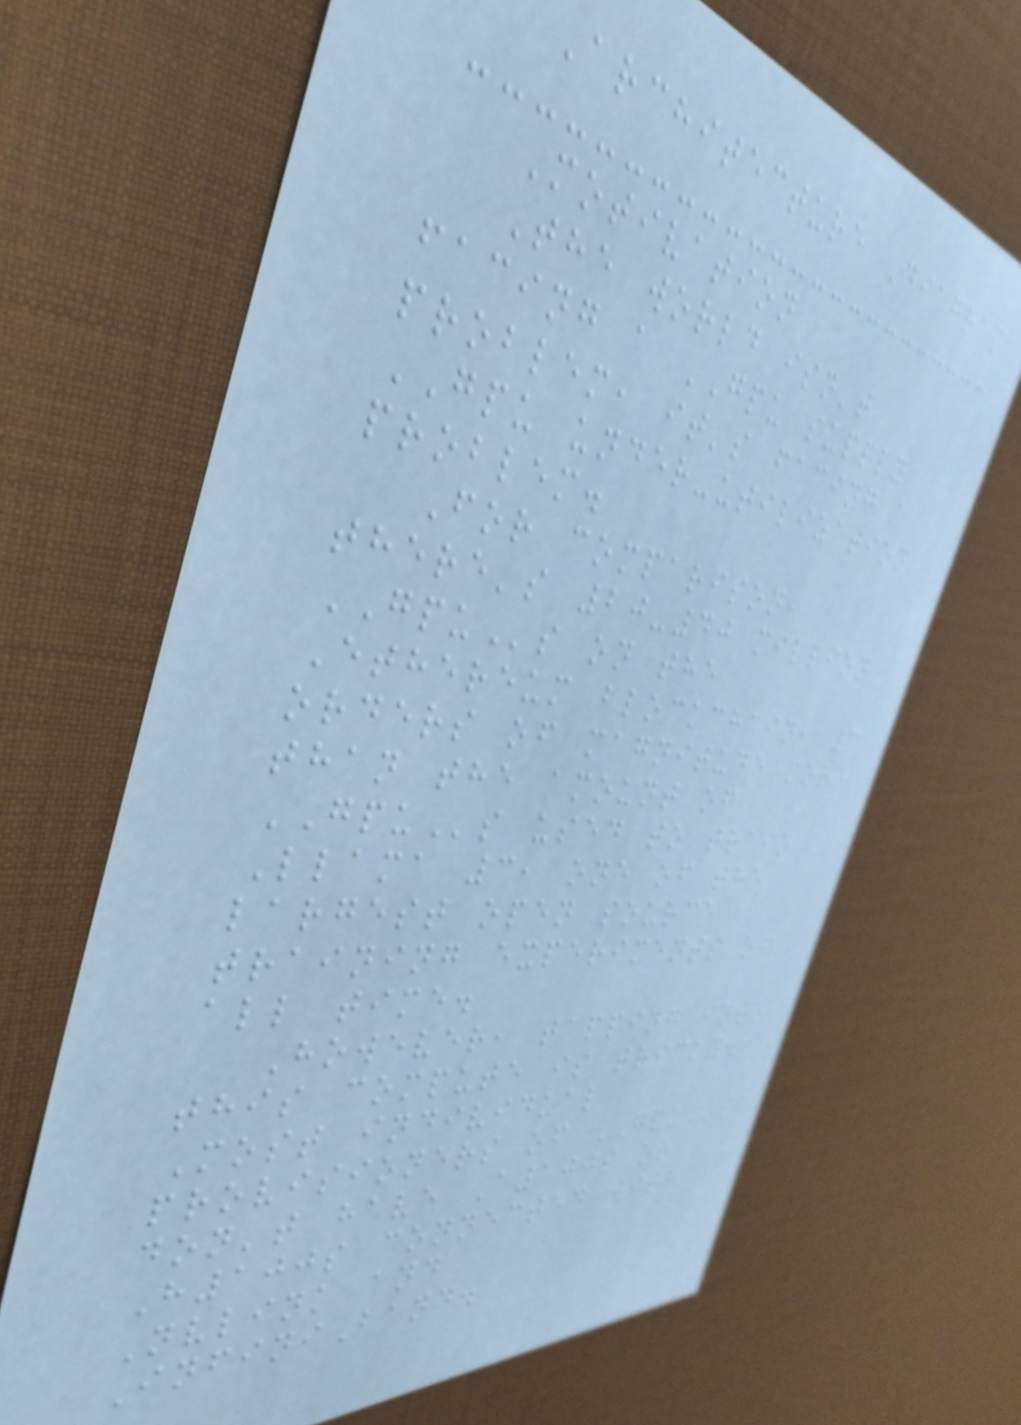Architecture Diagram
Motivation
The world isn't
facing a GPU supply
problem, it's facing a
GPU under-utilization
problem.
For comparison,
there's 20-40 million
GPUs on the
Ethereum blockchain, 3
orders of magnitude more
than the amount of
GPUs used to train
Llama 3, one of the
largest open source
training experiments of
all time.
However, tapping into
this compute is tricky.
Most individual
provisioners of GPUs
don't have A100s or
H100s connected with
Nvlink and
InfiniBand.
